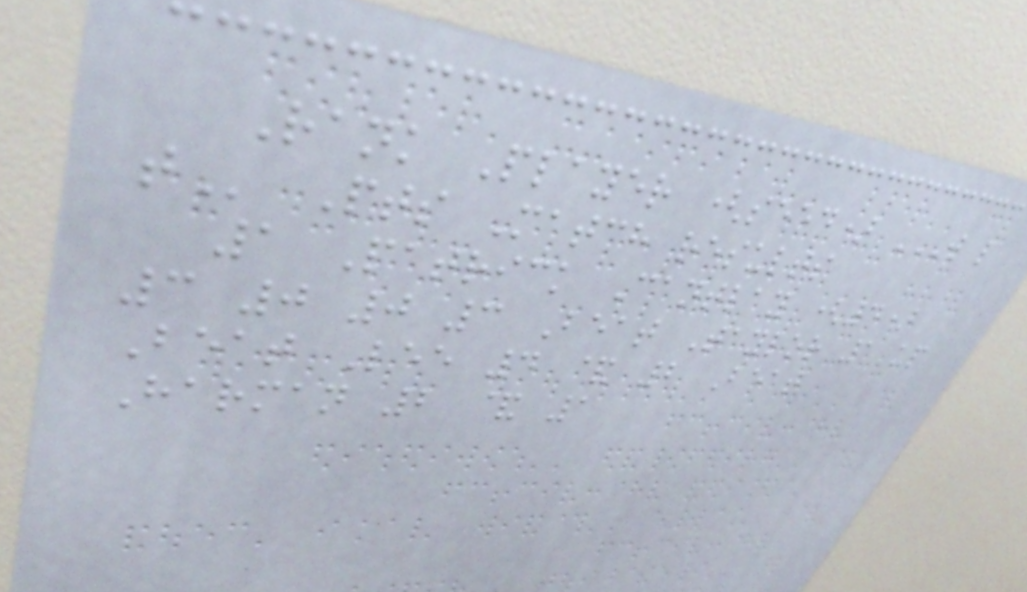Rank Player (seed) W L
T Pts Match results
1 Patrick Cantlay (4)
3 0 0 3 Beat Taylor 1 up
Beat Lee 4 & 2 Beat
Harman 2 & 1
